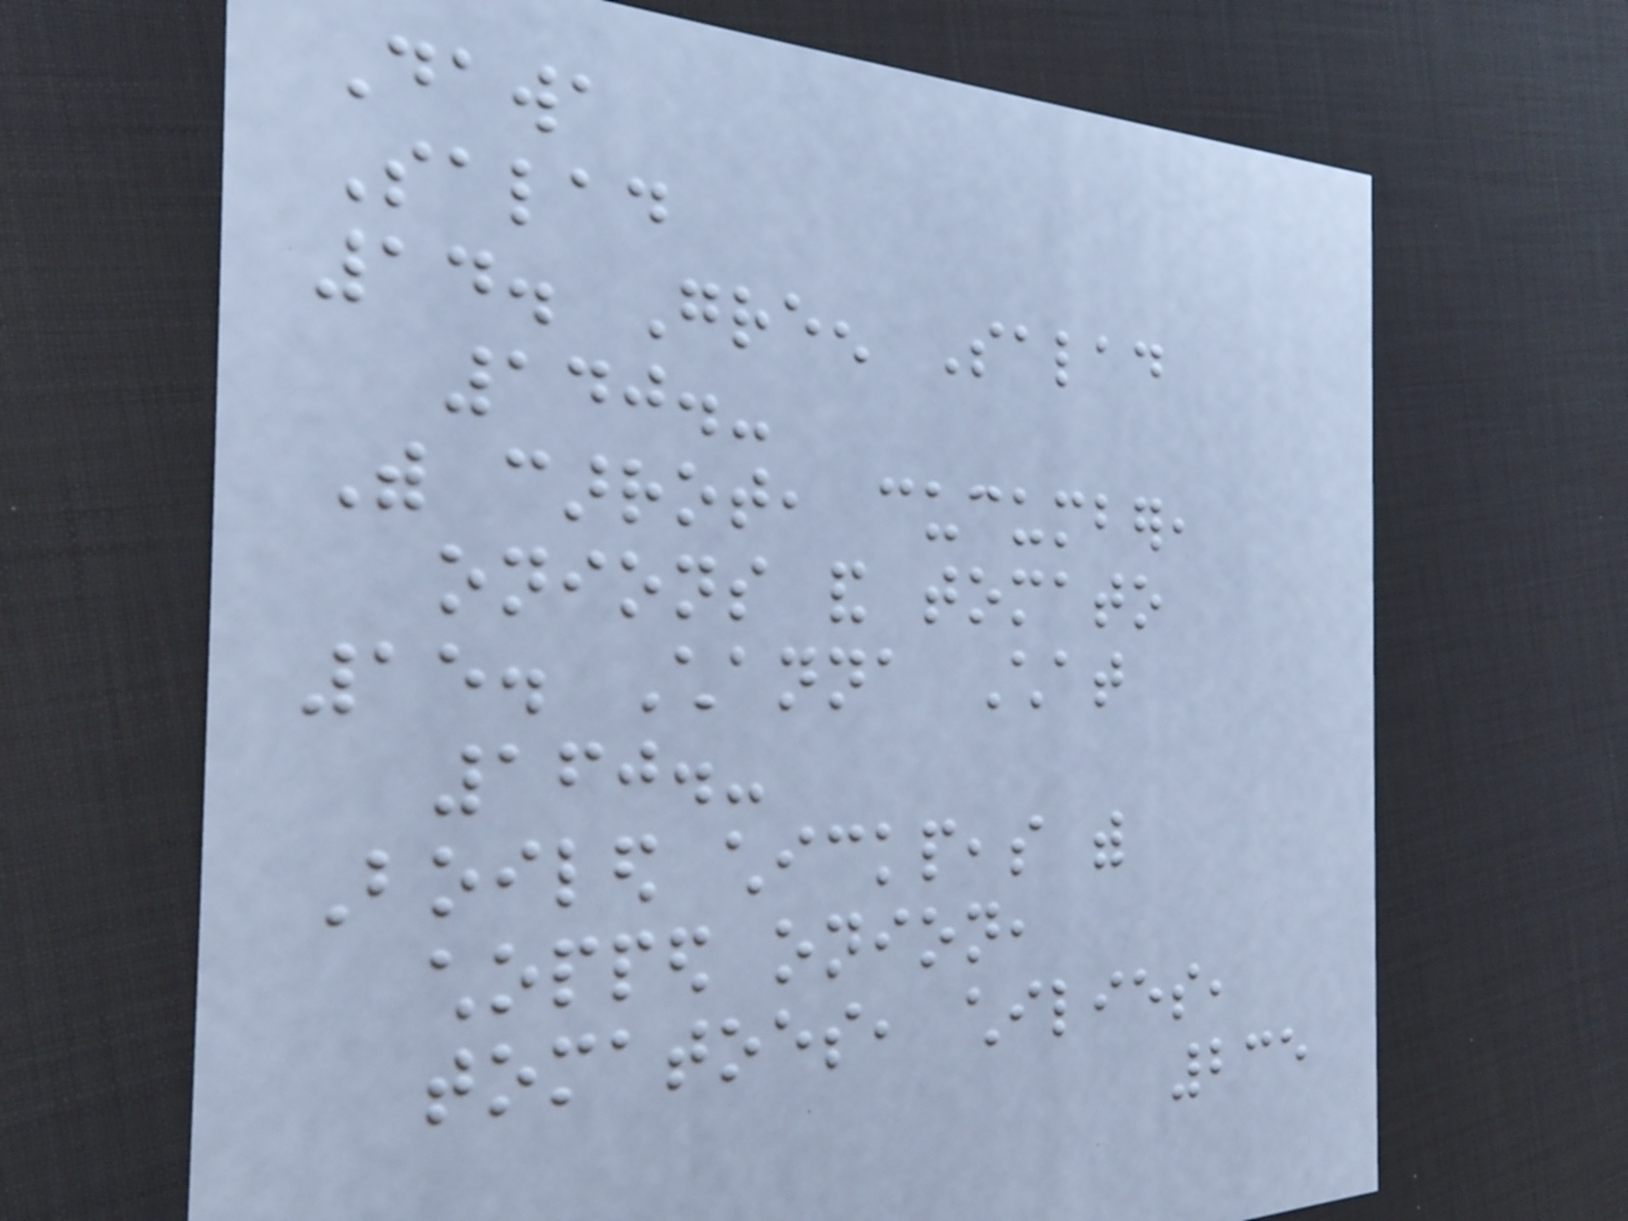Dawa
Salad
14. Green Salad
140.-
With carrot, cucumber,
onions and tomato
15. Channa Chat
160.-
Boiled chickpeas with
chopped onion,
tomatoes, chilies,
235
